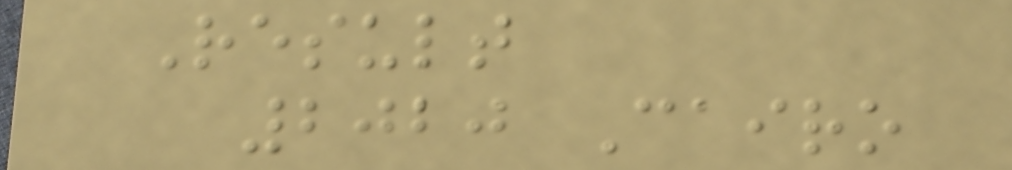Result
2020 Cairo
